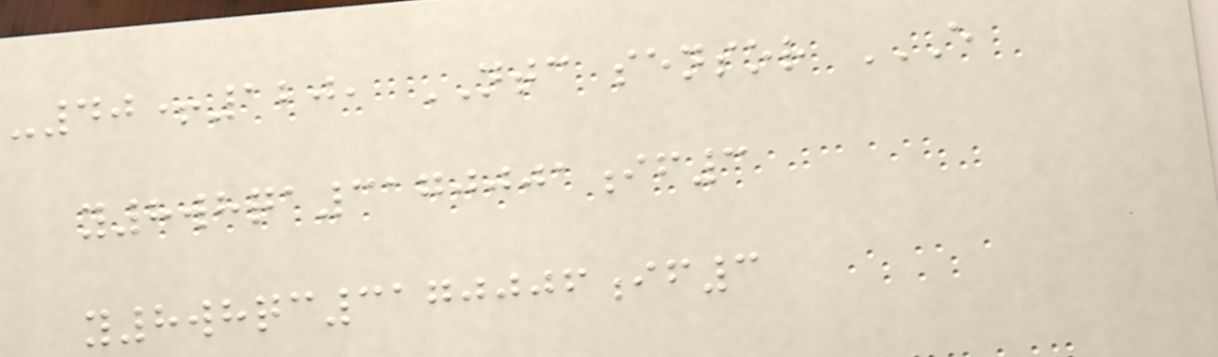-40+120, NTC sensor E
Y8WHQA3170001IF3
Y8WHQC3170006IF3
